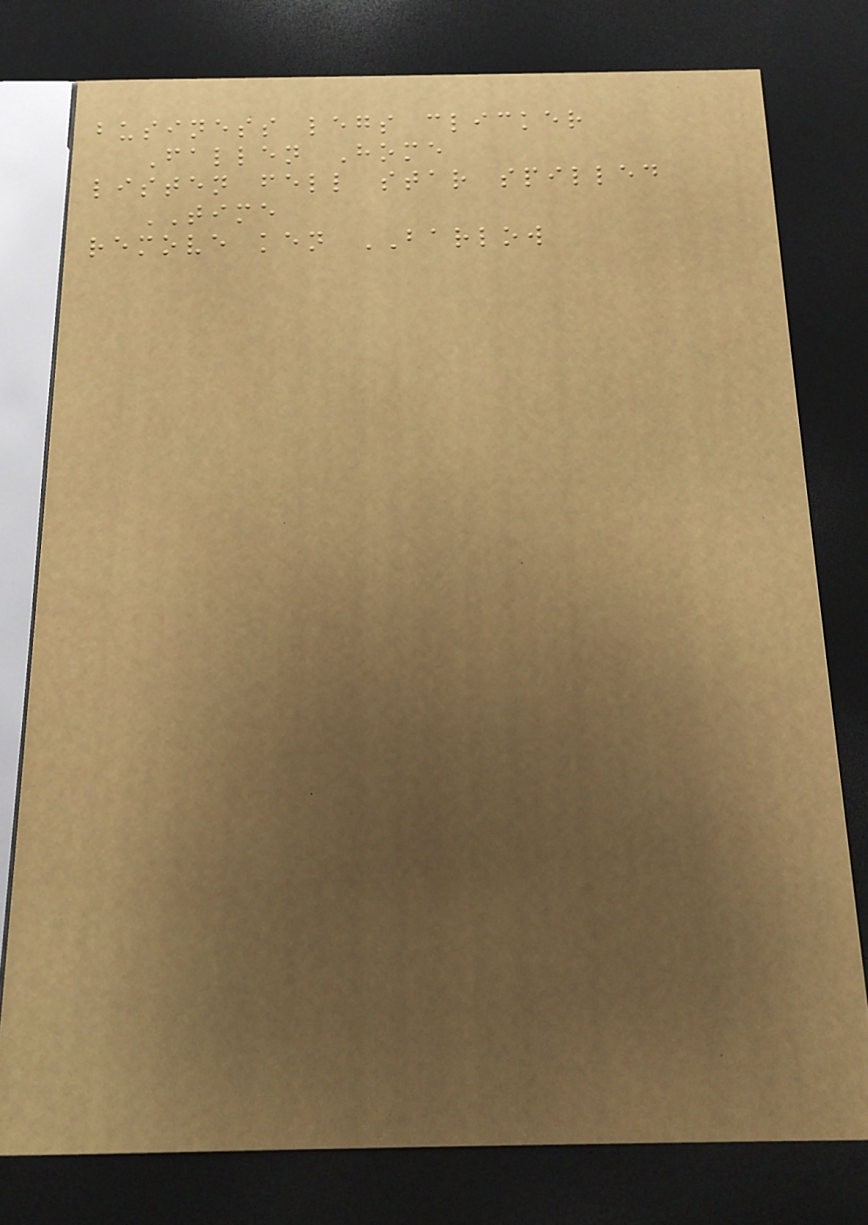business legs clicker
Fallen Home
listen fell star spilled
TIME
remove ken BARLOW
